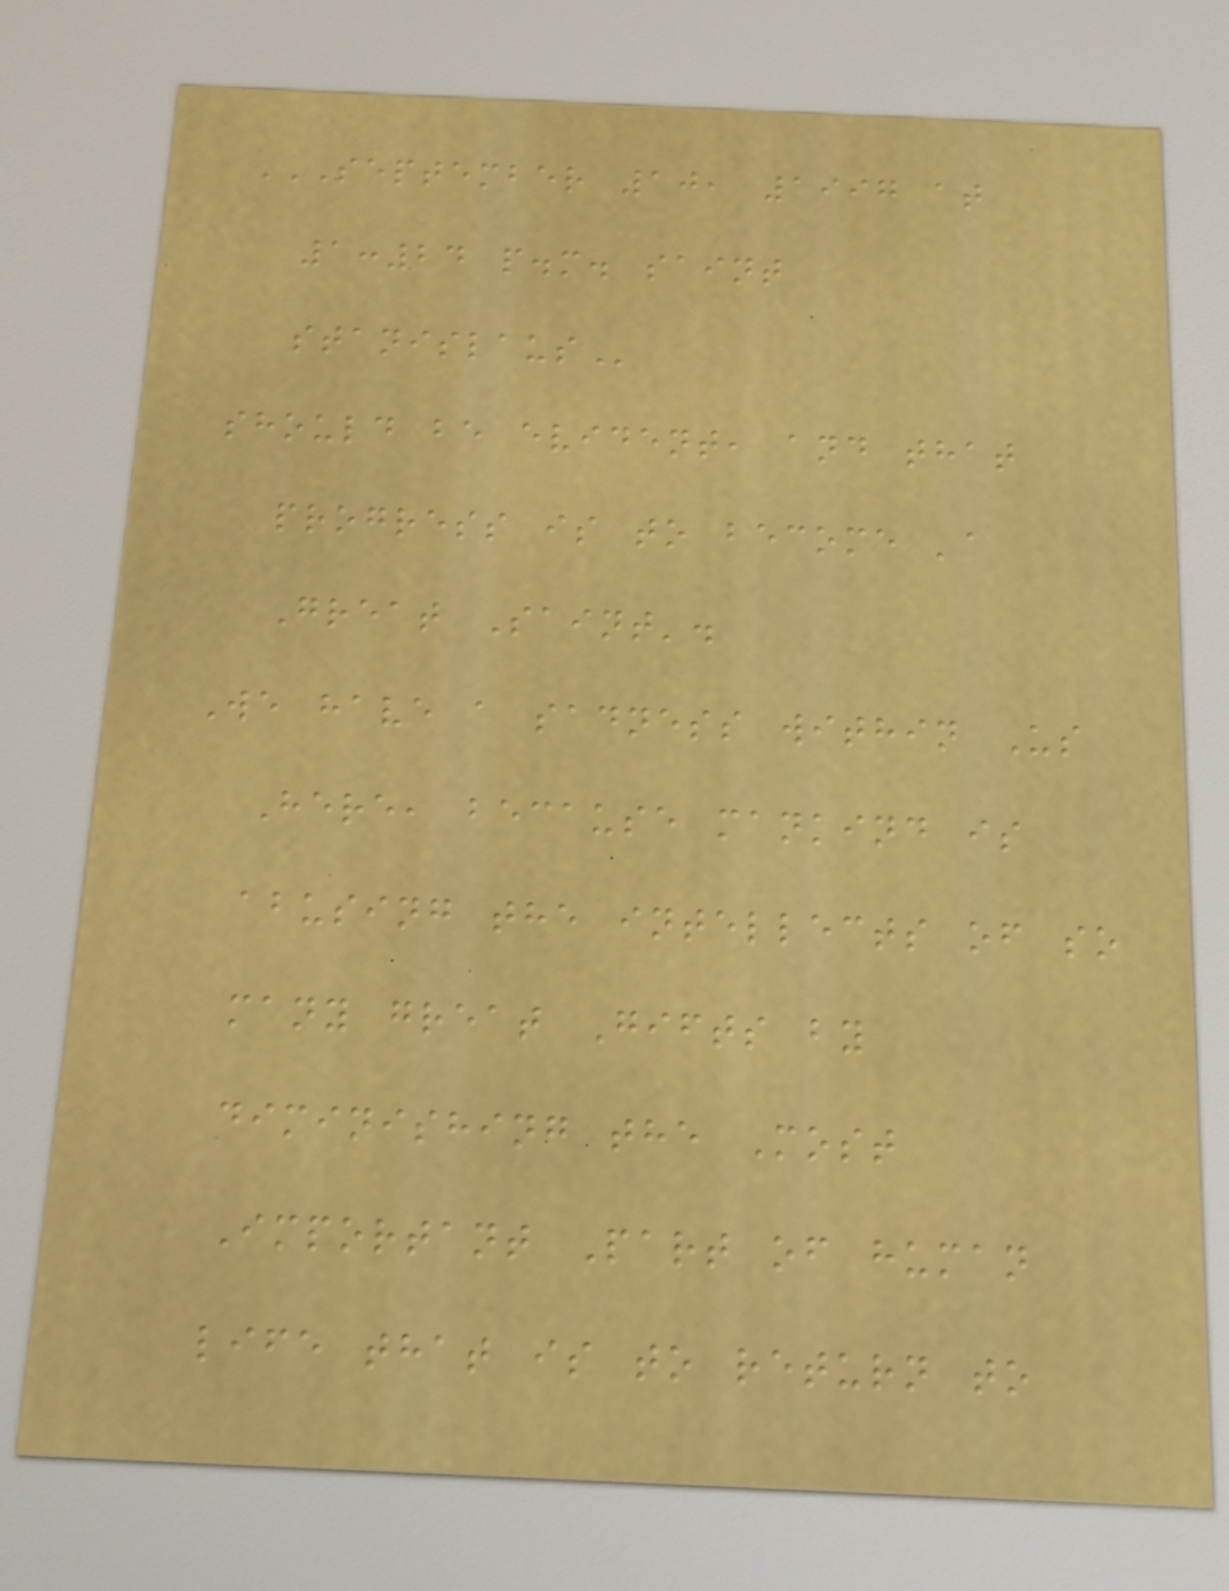SEPTEMBER 10, 1997 AT
1:24 P.M. SAINT
STANISLAUS
should be evident, and that
progress is to become 'a
Great Saint'.
We have a sadness within Us
Here, because mankind is
abusing the intellects of so
many great Gifts by
diminishing the Most
Important Part of human
life that is to return to
